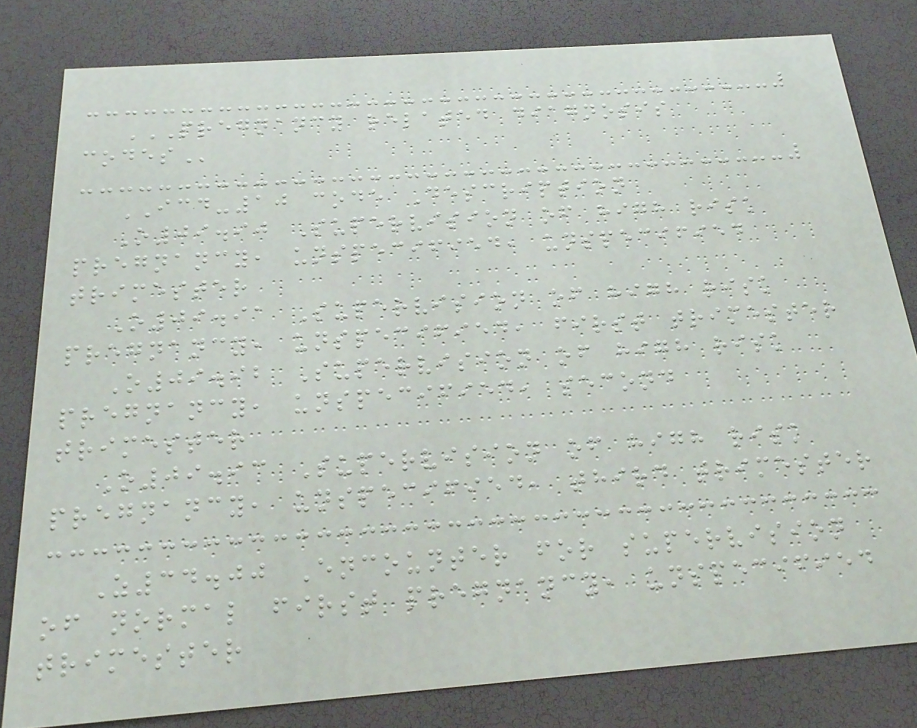PREGNANCY RELATED DIAGNOSIS
CODES
ICD-10 code Description
O09.90 Supervision of high risk
pregnancy, unspecified, unspecified
trimester
O09.91 Supervision of high risk
pregnancy, unspecified, first trimester
O09.92 Supervision of high risk
pregnancy, unspecified, second
trimester
O09.93 Supervision of high risk
pregnancy, unspecified, third trimester
Z34.00 Encounter for supervision
of normal first pregnancy, unspecified
trimester
